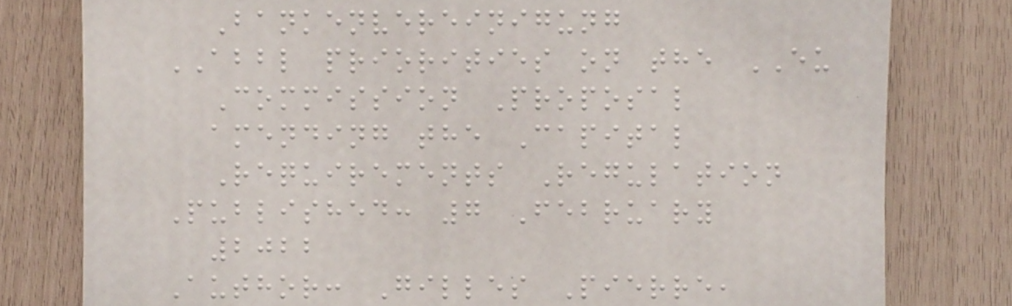Bankenvereinigung
ABBL priorities on the EU
Commission Proposal
amending the Capital
Requirements Regulation
Published: 7 February
2022
Author: Gilles Pierre,
